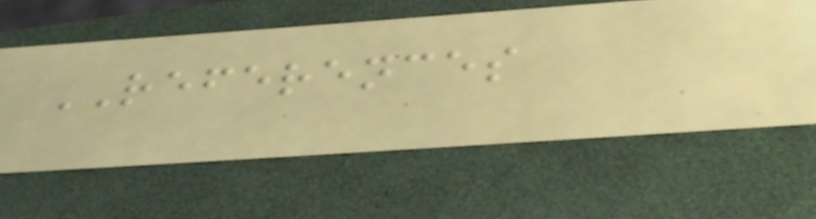REFERENCES
